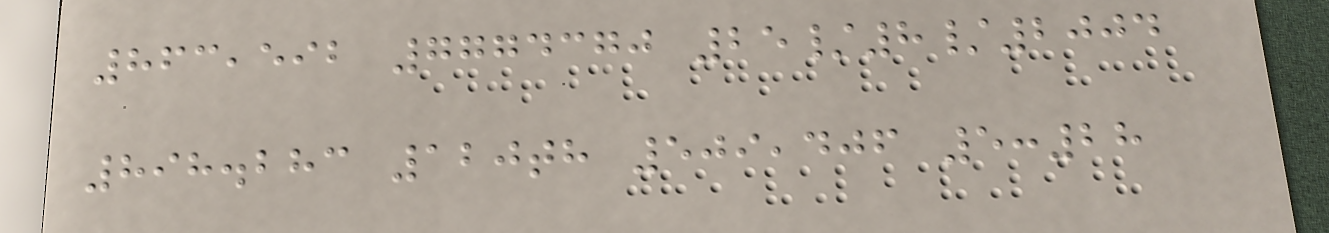863,592 7774370 25/8/2004
898.283 120th 509,406 5:28
